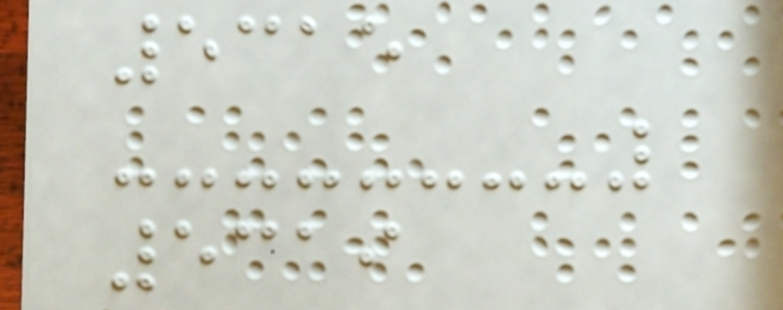5315
5319
